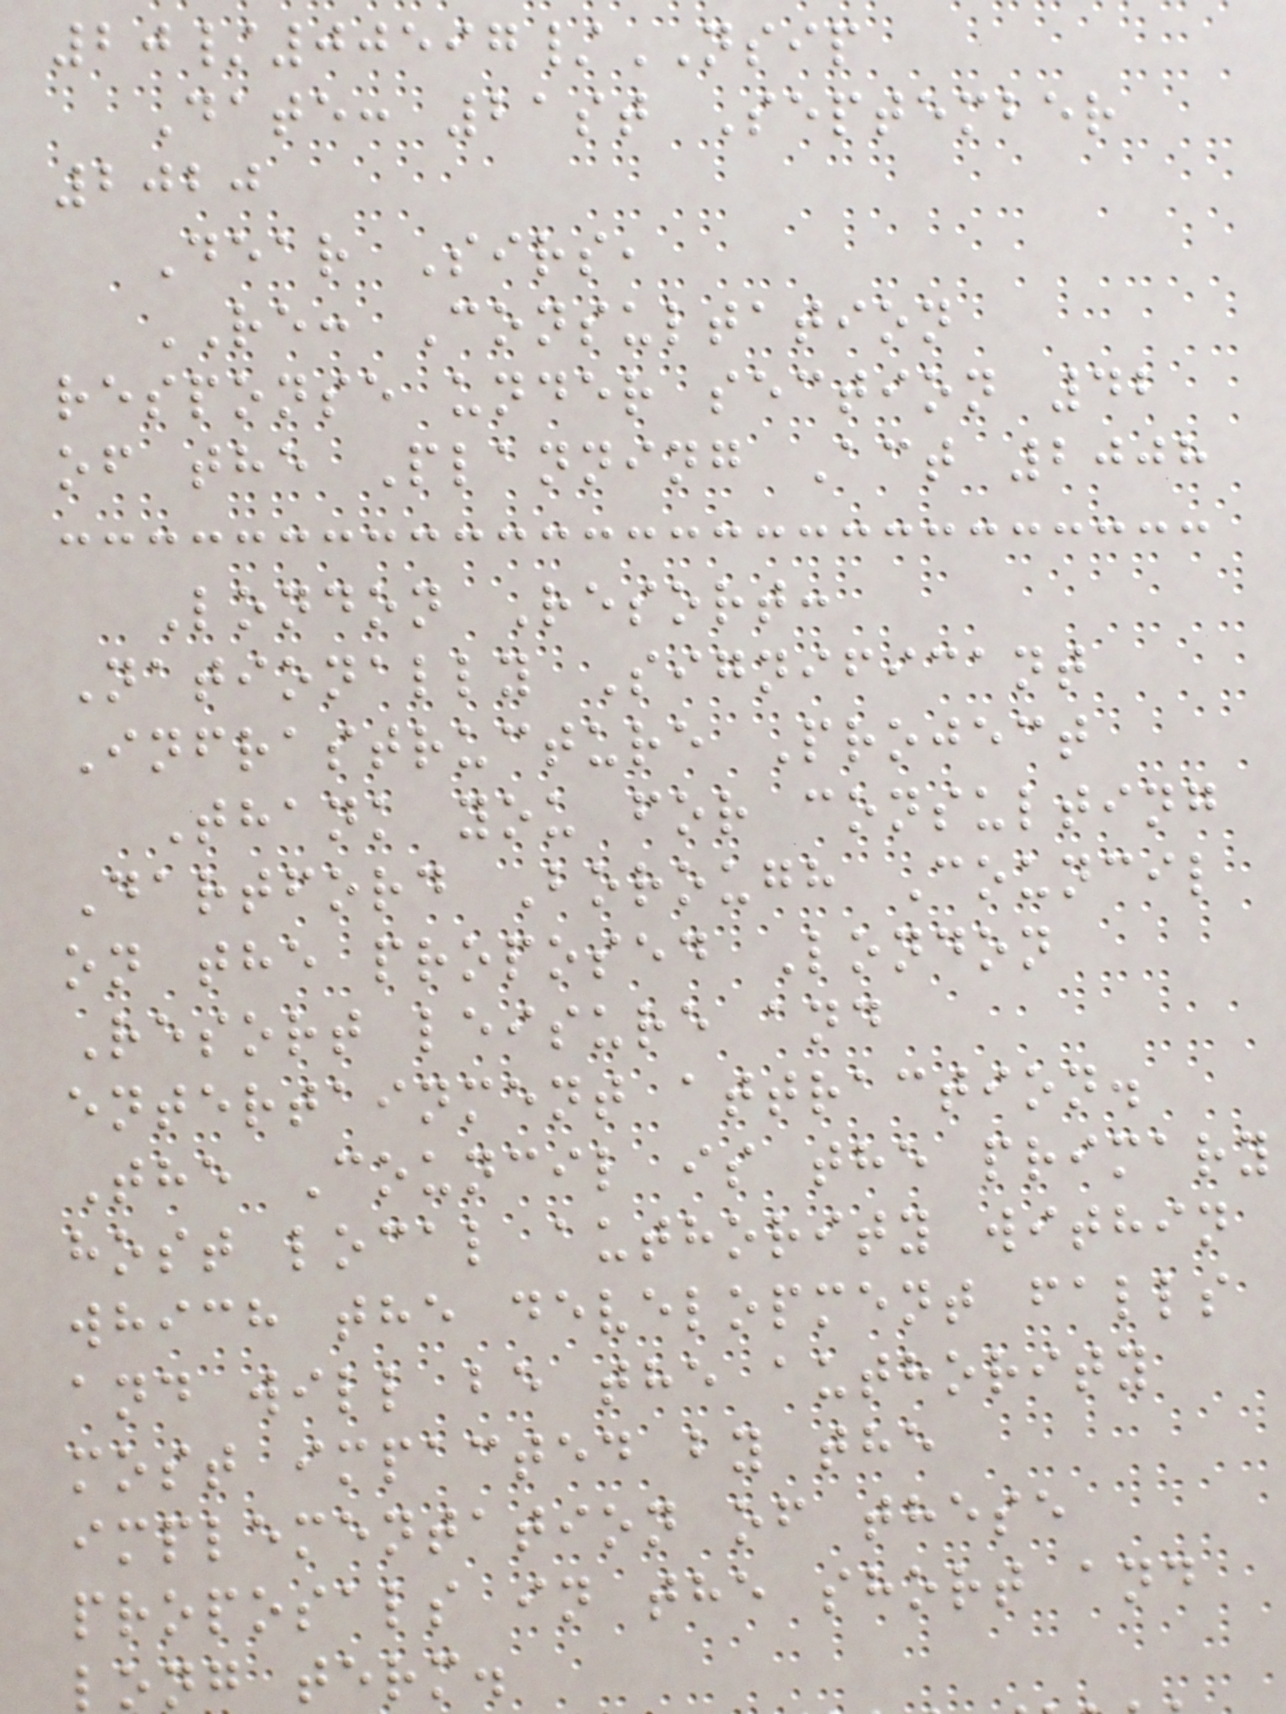20/00597/NSIP
Date: 21st September
2020
Dear Sirs,
RE: Consultation
response under section 42
of the Planning Act 2008
London Resort:
Nationally Significant
Infrastructure Project
Thank you for consulting
Dartford Borough Council
on the proposed London
Resort leisure and
entertainment attraction.
The Council is the primary
host local authority within
which the development falls
and will be the authority
most impacted by the
implementation of these
proposals in the short and
long term.
